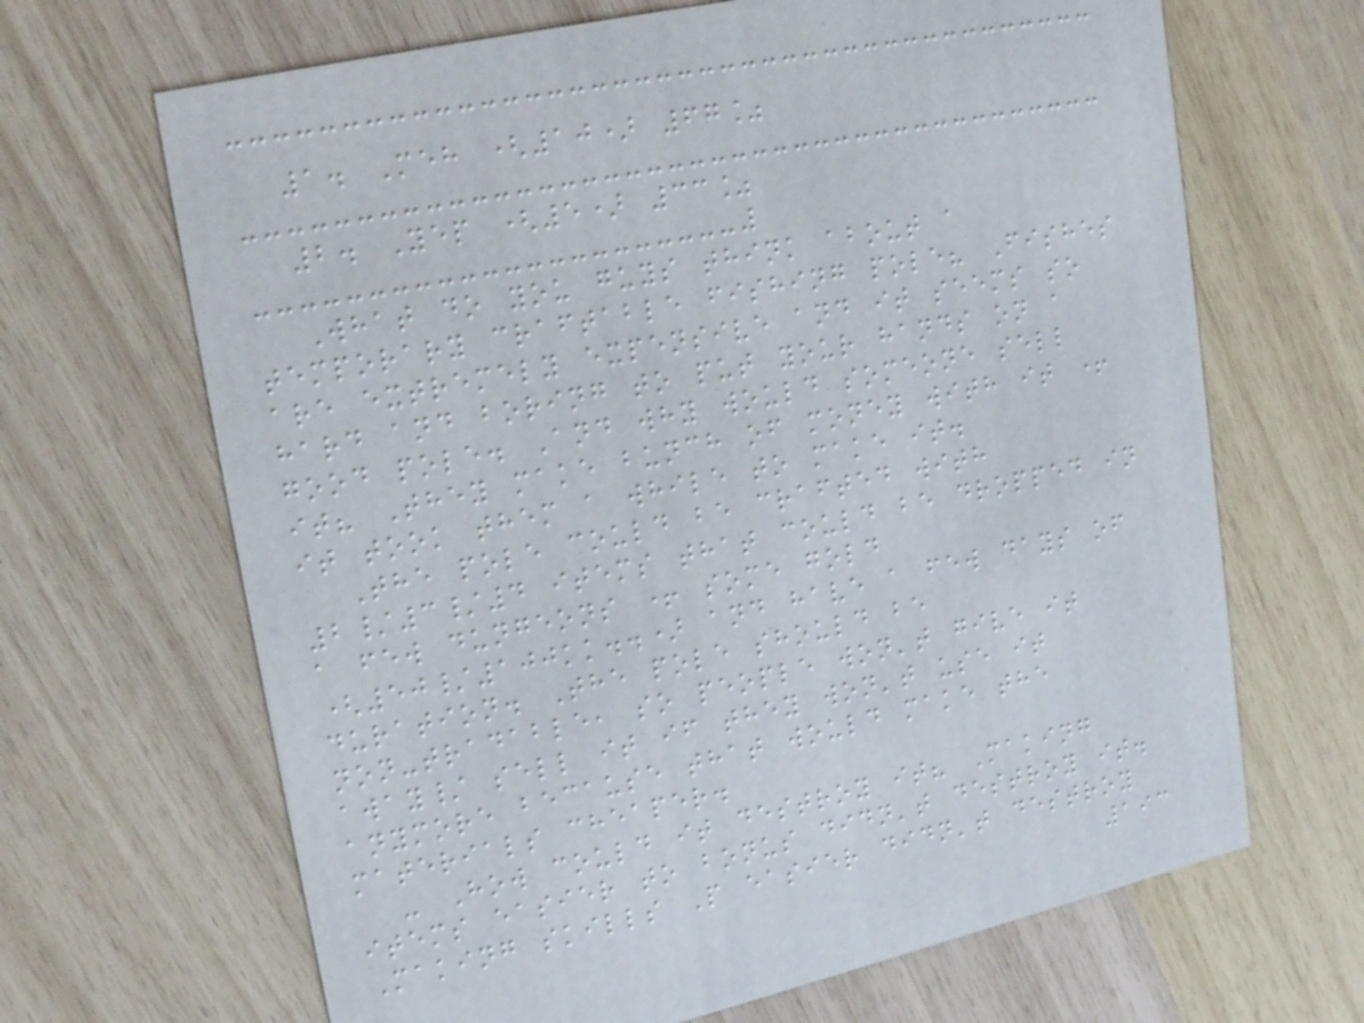1. Meh (10) 67%
2. Yep (5) 33%
What do you guys think about a
temporary craftable fishing pole? Fishes
are extremely expensive and it seems so
hard and boring to put your hands on a
good pole. And why would someone sell
it? They make bunch of money with it +
it took them a while to make it.
The pole could be crafted with
2/3/4 items that could be dropped in
a few dungeons + some gold
(50/100kk..) and have a few days of
duration. The pole should be
non-tradable, so people won't give it
away/ sell it if they won't use it
anymore because that would make the
materials cheaper.
- How could it destroy it? Making
items easier to bonus didn't destroy it.
Making skills P easier didn't destroy
193
